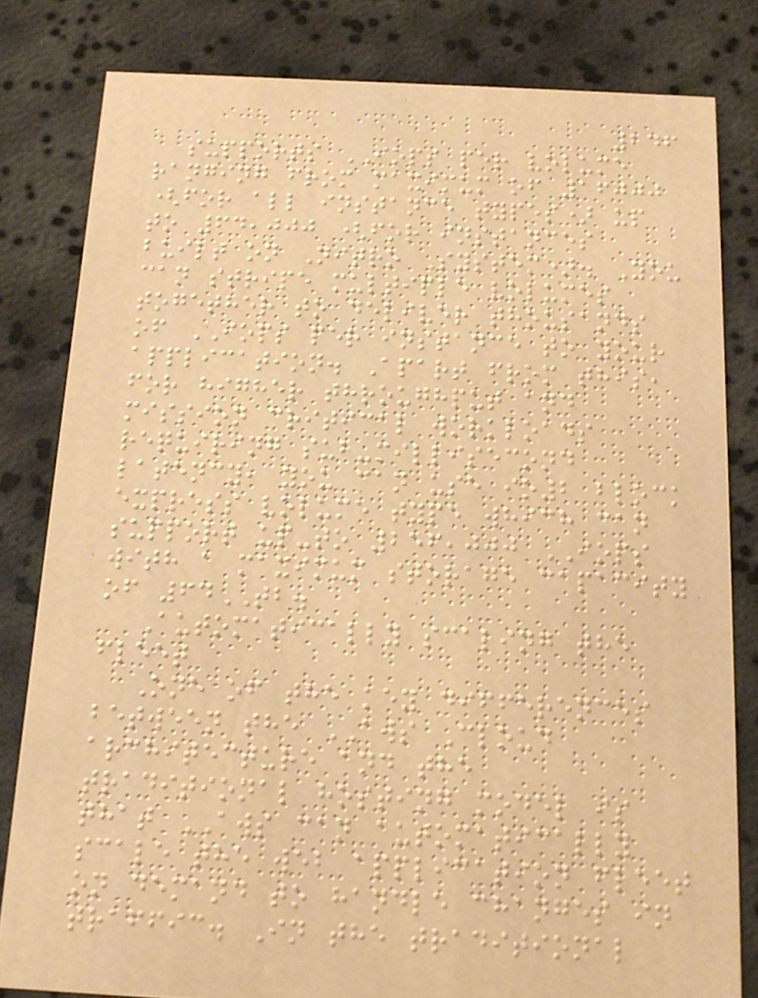246
supports IOPS per volume
ranging from maximum of 16000
(for all instance types) up
to 64,000 (for instances
built on Nitro System). You
can stripe multiple volumes
together to deliver thousands
of IOPS per instance to your
application. Apart from this,
for higher throughput and
mission critical workloads
requiring sub-millisecond
latency, you can use io2 block
express volume type which can
support up-to 256,000 IOPS
with a maximum storage capacity
of 64TB.
Automatically scaling the
fleet
One of the key differences
between the AWS Cloud
architecture and the
traditional hosting model is
that AWS can automatically
scale the web application fleet
on demand to handle changes in
traffic. In the traditional
